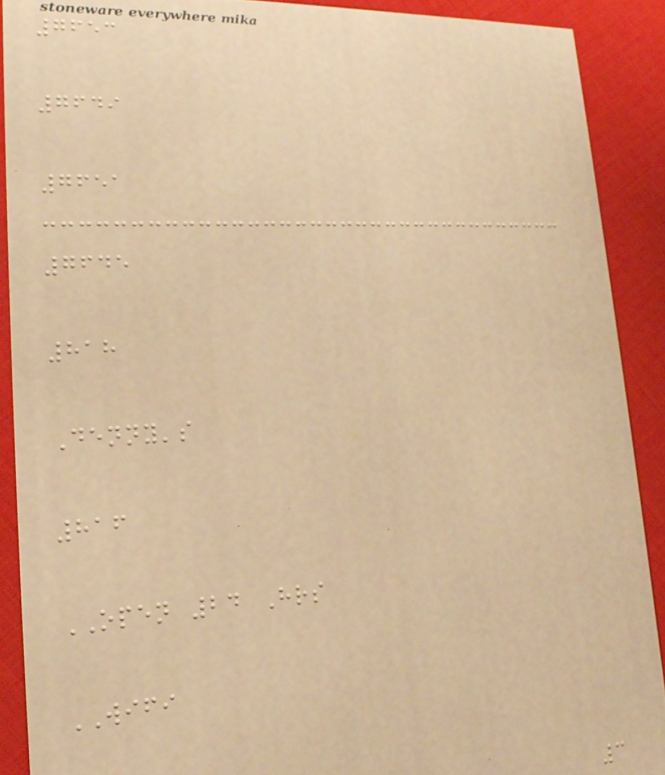7653
7649
7651
7645
818
Denny's
816
OPEN 24 Hrs
WIFI
3
